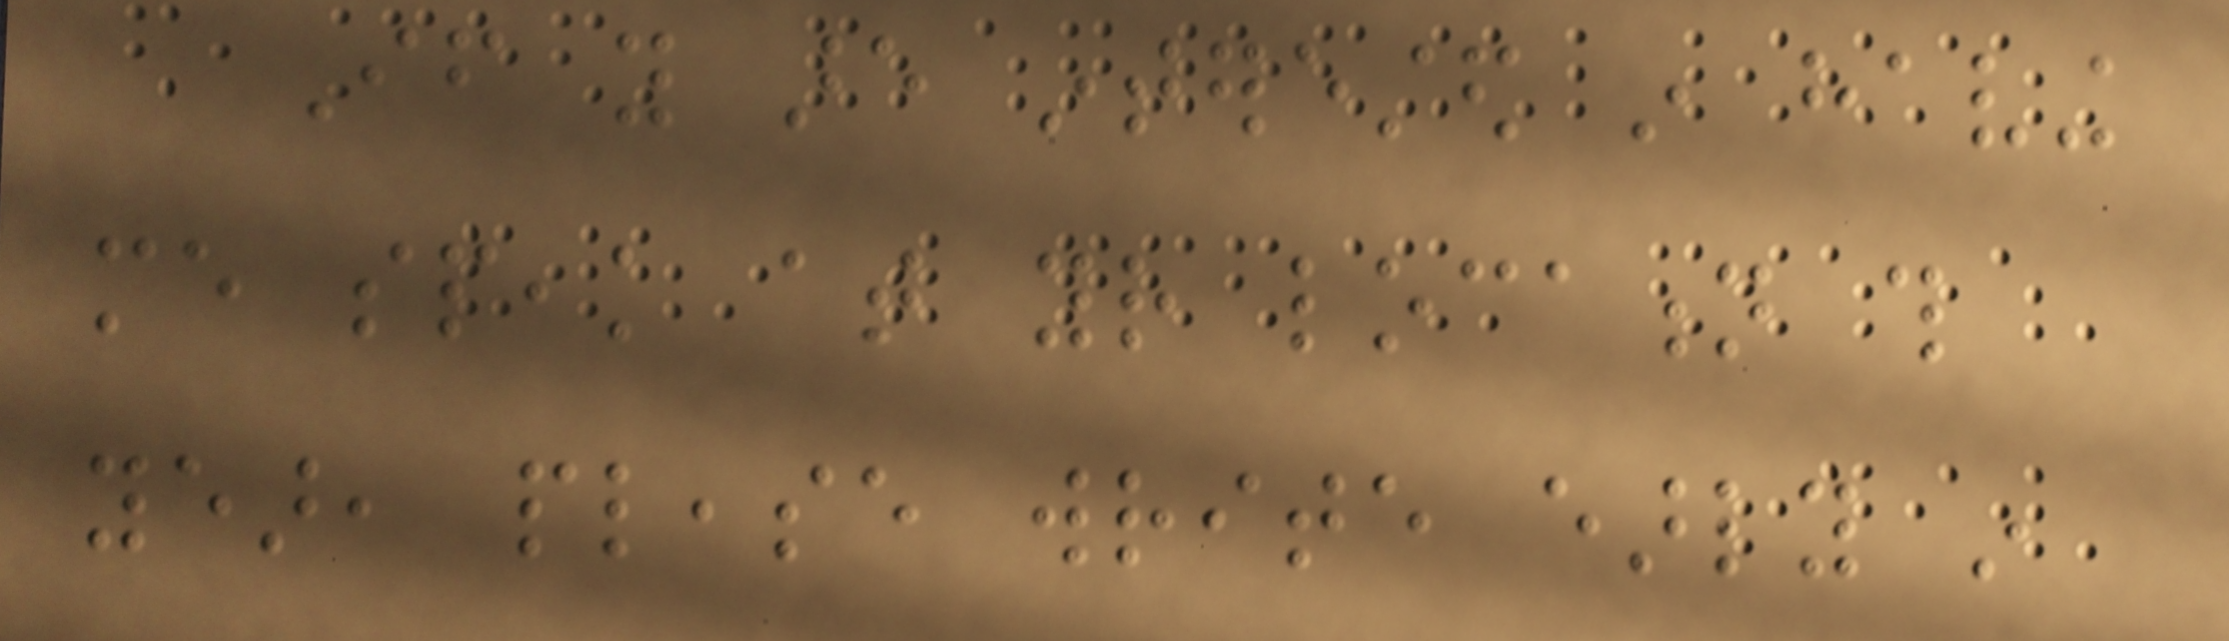If you are interested in having
me speak at your location this
year, please write early in
